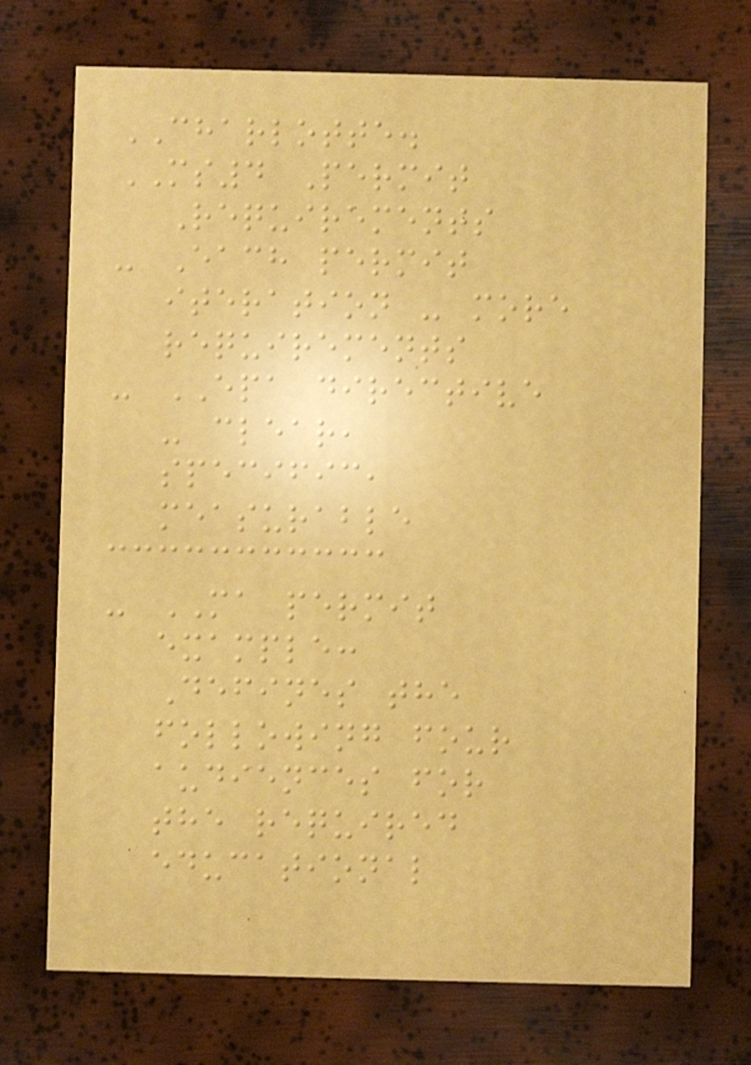CHARLOTTE.
MS4 Permit
Requirements
- Each permit
iteration - more
requirements
- EPA directive
- clear,
specific,
measurable
- MA permit
example:
Defines the
following four
audiences for
the required
educational
